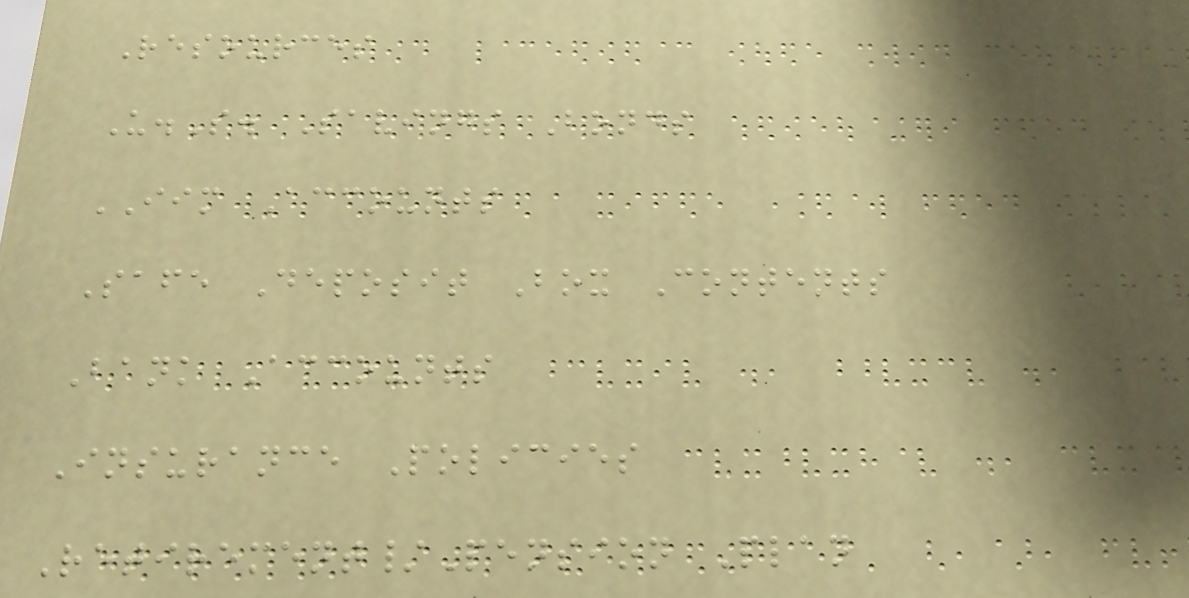Resources
U.S. Savings Bonds
IIM Accounts
Safe Deposit Box Contents
Bank Accounts
Insurance Policies
Retirement/Pension Plan
